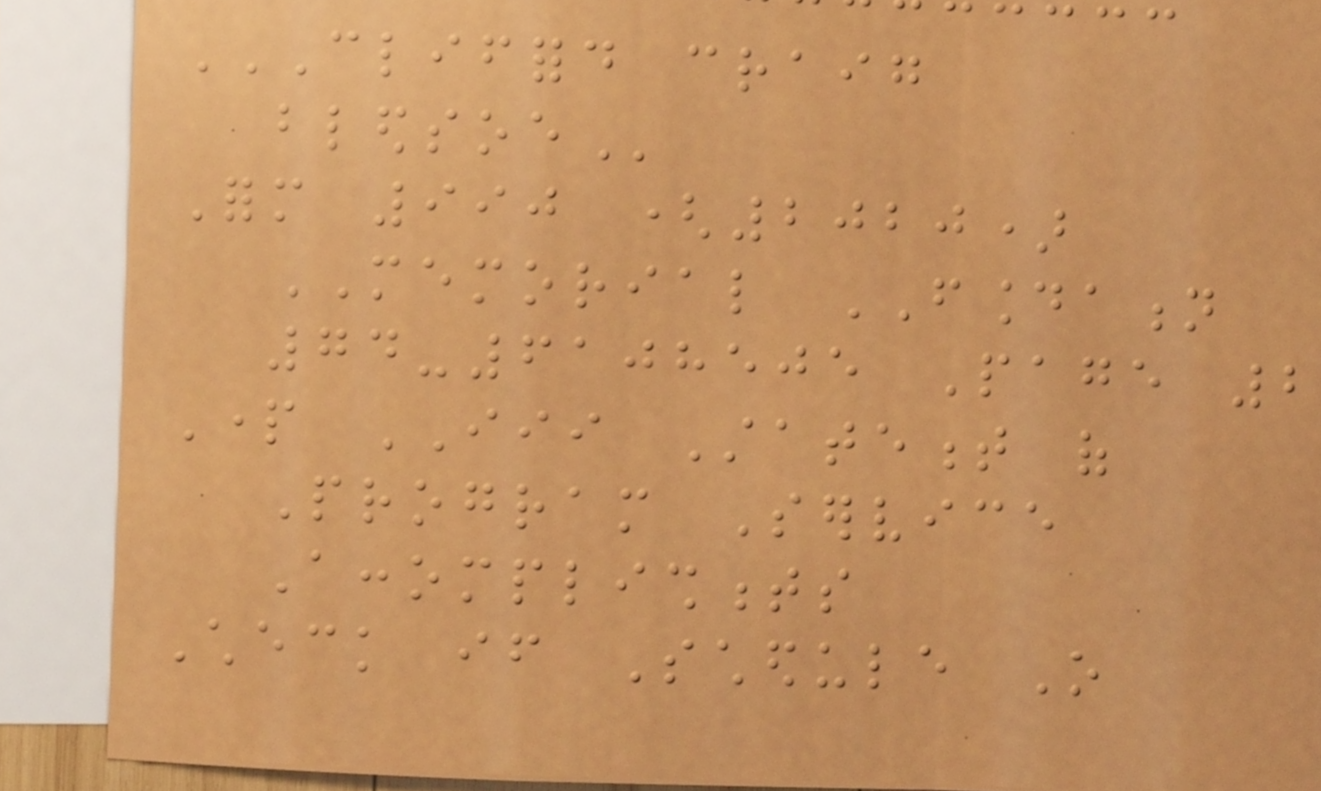CLIFFORD CRAIG
BLEDSOE
Form 990 (2020)
MEMORIAL FOUNDATION
74-6108505 Page 2
Part III Statement of
Program Service
Accomplishments
Check if Schedule O
